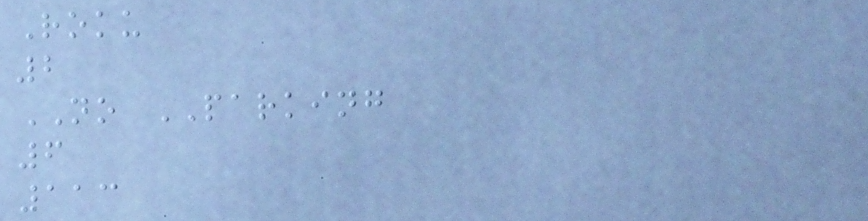Roku
2
NO PARKING
6
113
